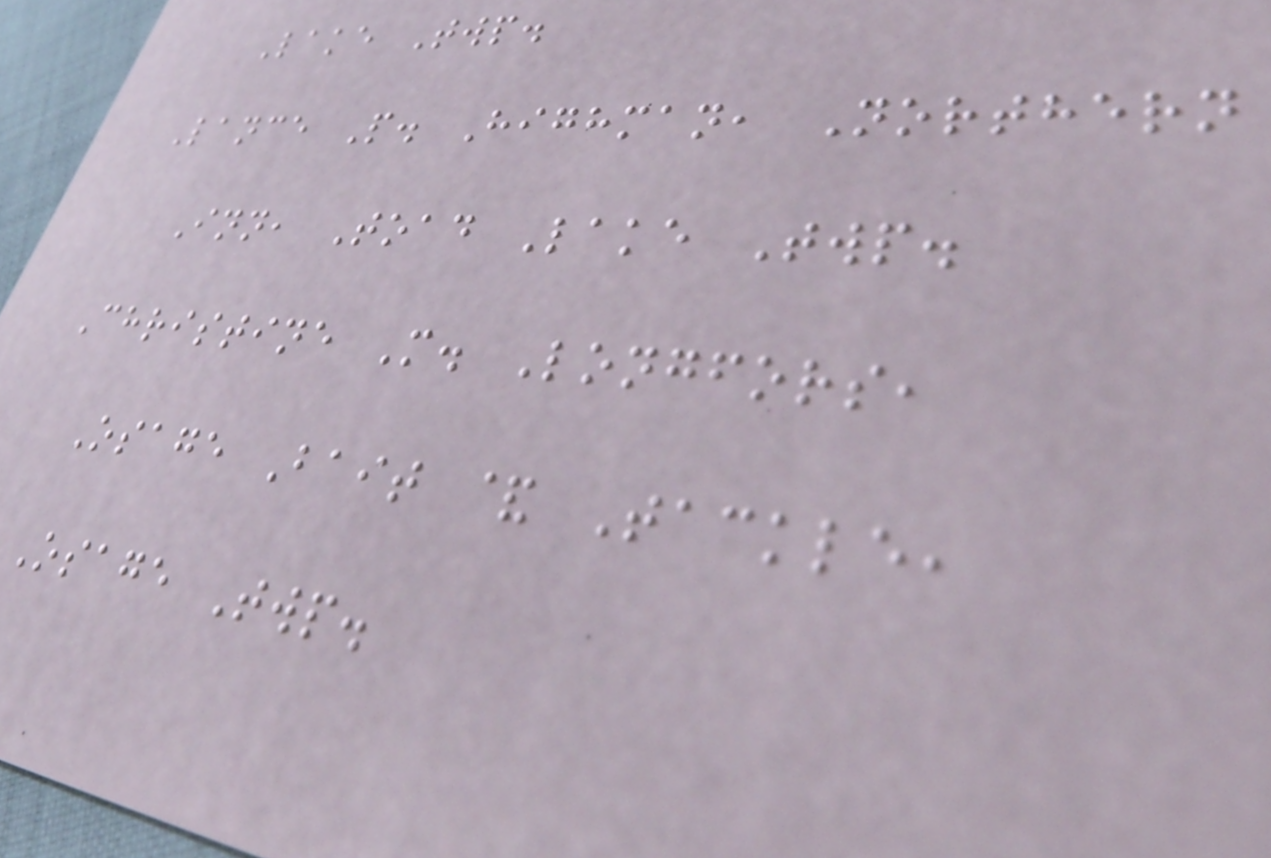Lake Twp.
Lance P. Highman, Northern
Inn, Toad Lake Twp.
Christine M. Longfors,
Osage Bait & Tackle,
Osage Twp.
